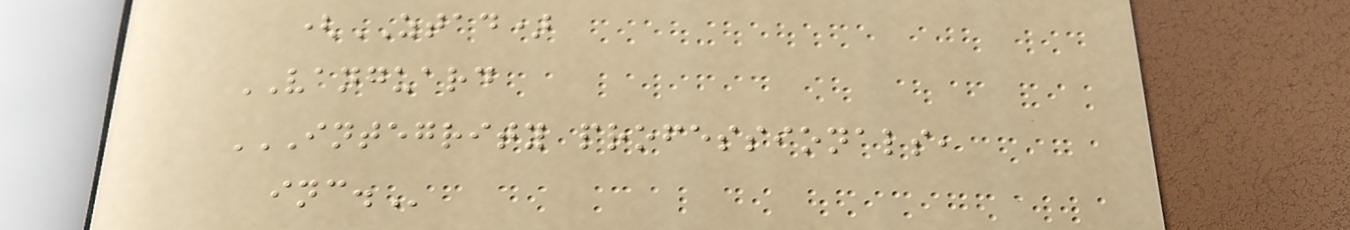(ZTAD)
VANGUARD
INTEGRITY PROFESSIONALS,
INC.
